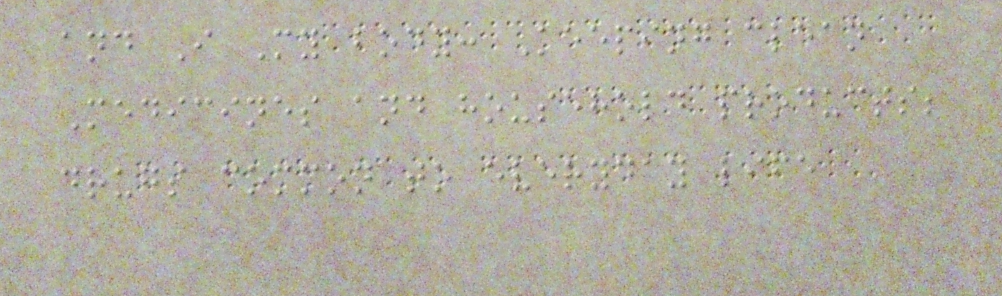and I My body: Keeping clean
Medicines and household products;
drugs common to everyday life
